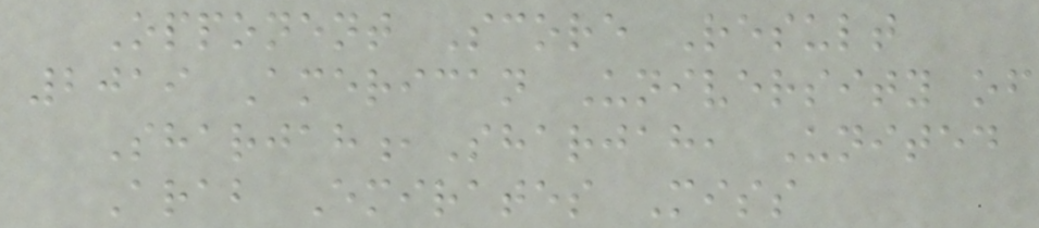Opponent Score Result
2019 American University of
Sharjah,Sharjah, United
Arab Emirates Miss
